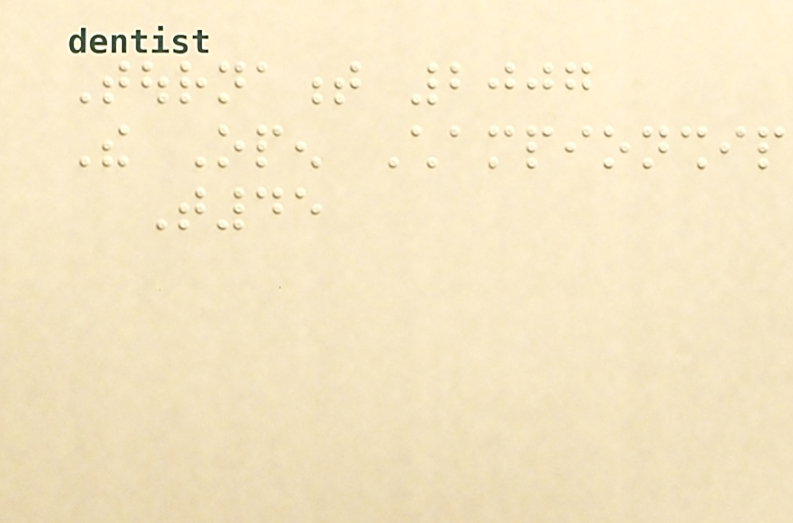Tournament 2007
The Open Championship
T45
